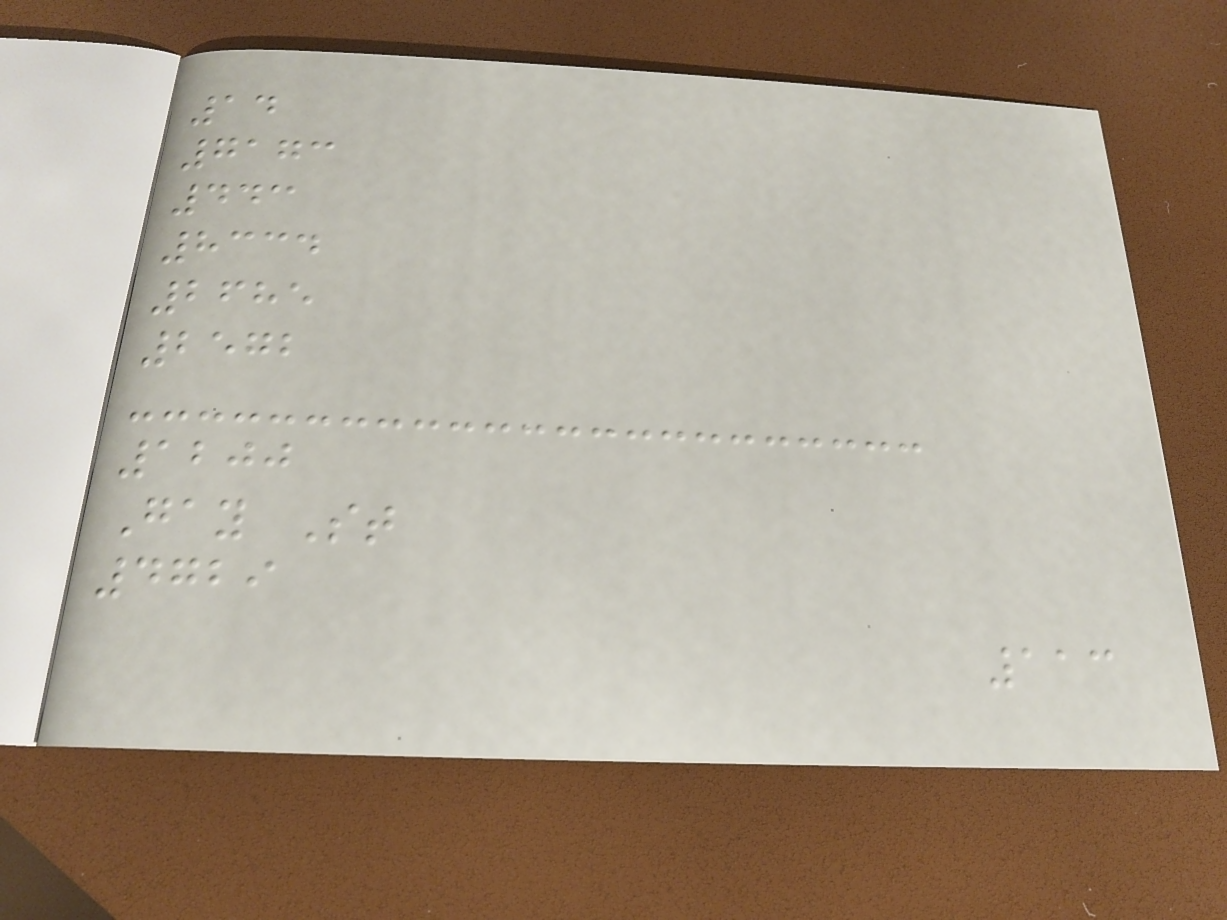14
7173
443
8334
2685
2572
1200
Gay St
4729
113
